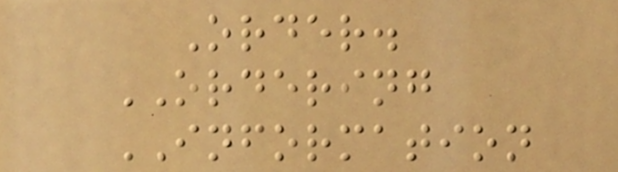Order.
ORDERING
INFORMATION
